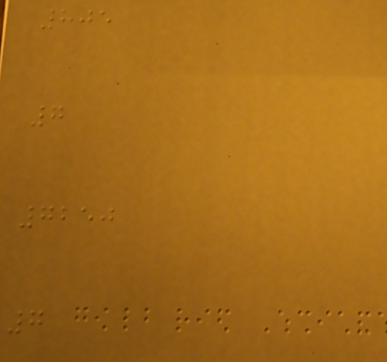805
7
7250
7
